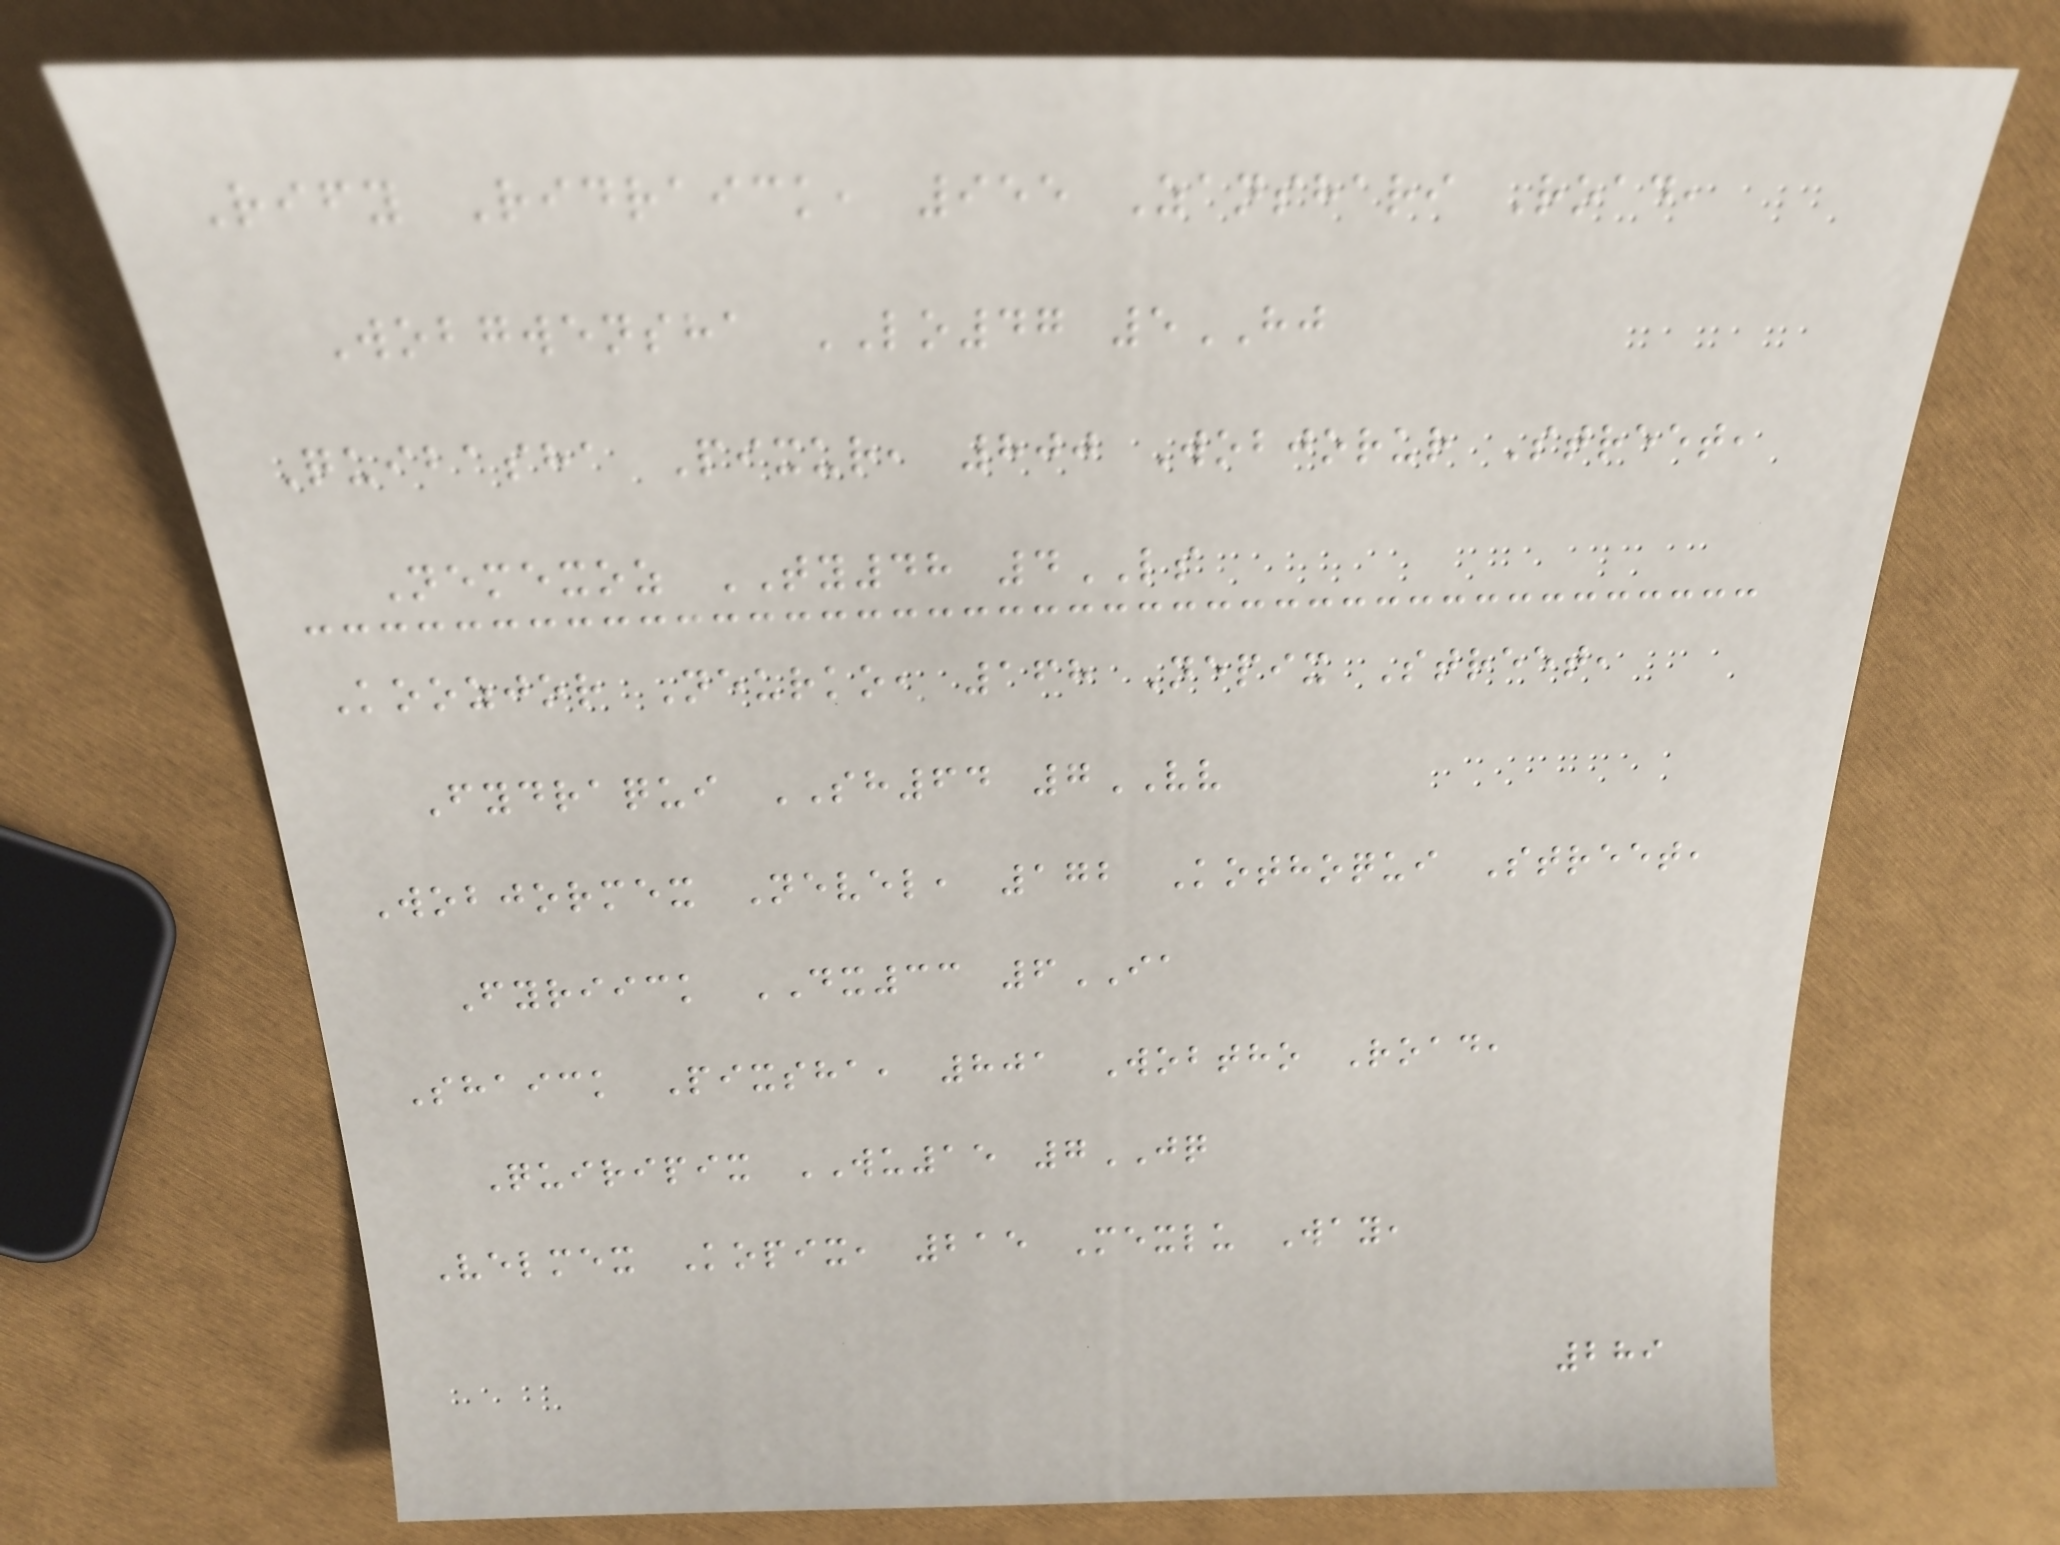Rify Ridraick, 955 Zanshari Road,
Wobgwensha LO47 5HJ
Quibasha Pixur, 800 Wobjorur Street,
Nemexoz TY48 4LS
Koozjor Neurko, 168 Nepix Street,
Fydraqui SH64 7VV
Wobjormex Nevel, 172 Kothoqui Street,
Fyriick DX33 6IA
Shaick Pixsha, 801 Wobtho Road,
Quiripix WU15 7JQ
Velmex Kopix, 215 Mexlu Way,
289
